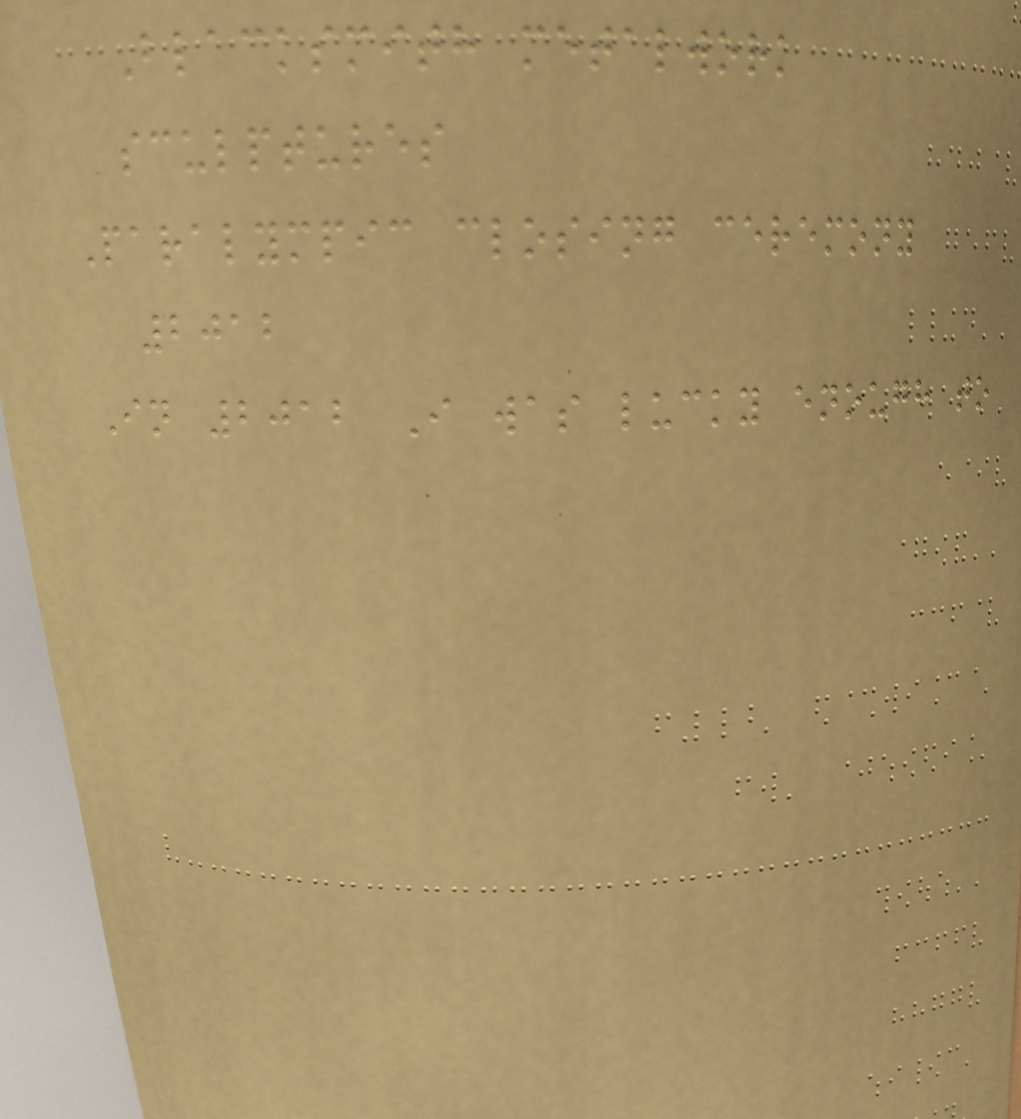Blacksmith metalwork
sculptures
Paralympic closing ceremony
2012
In 2012 I was lucky enough to
